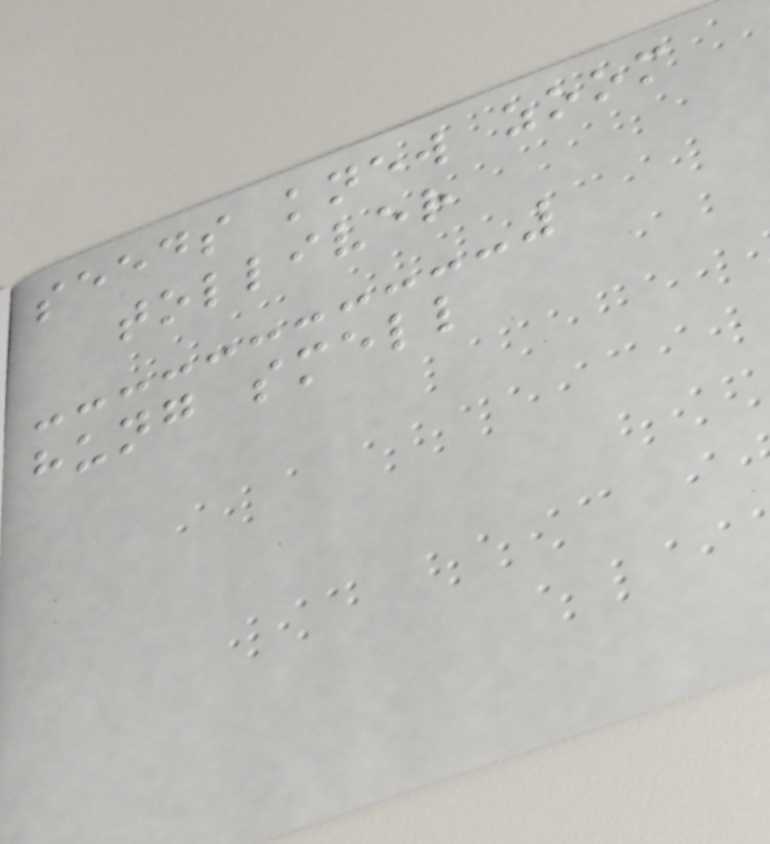seeds knew zoom
tolliver
hung smell
